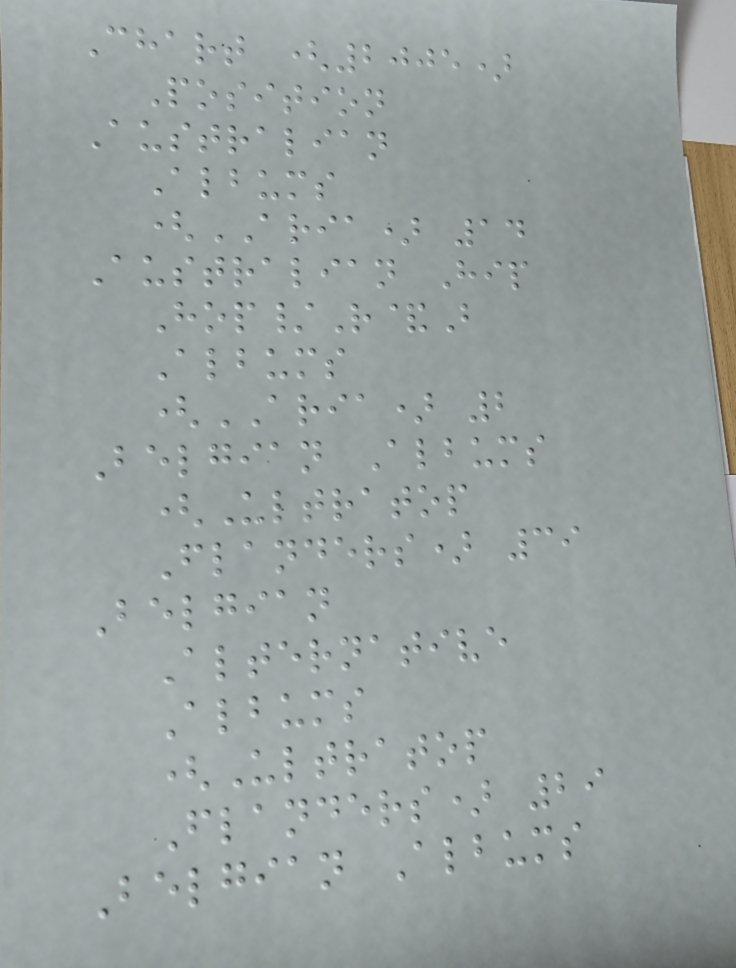Chart (2005)
Position
Australian
Albums
(ARIA) 14
Australian Hip
Hop/R&B
Albums
(ARIA) 2
Belgian Albums
(Ultratop
Flanders) 39
Belgian
Alternative
Albums
(Ultratop
Flanders) 29
Belgian Albums
